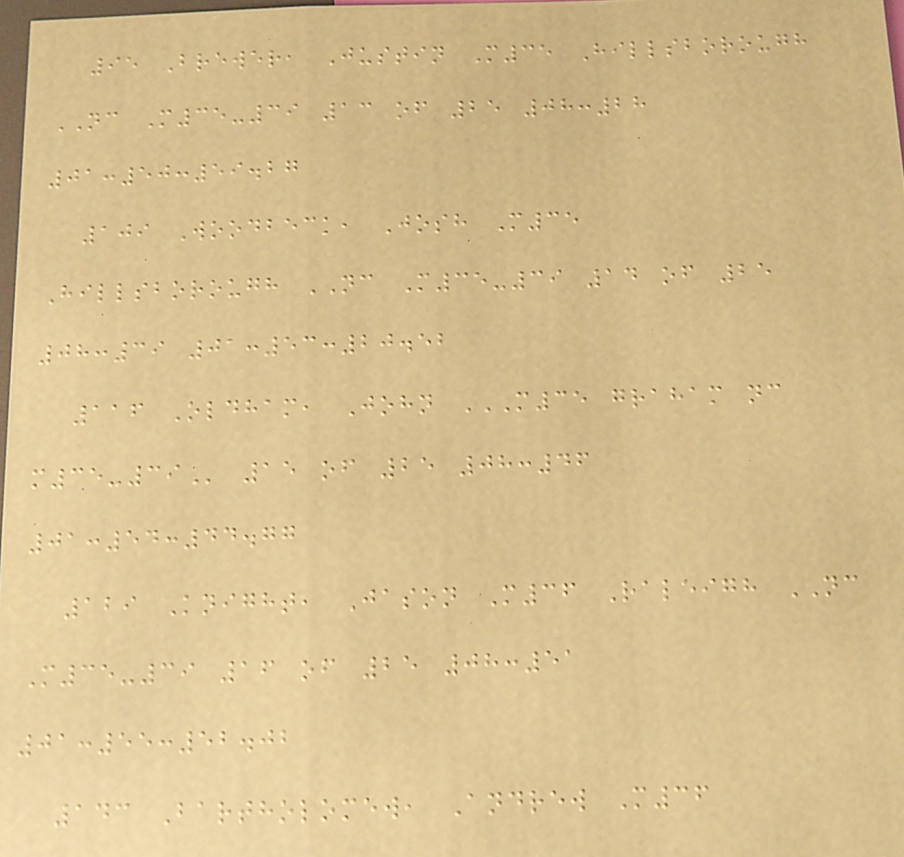95 Brewer, Justin M35 Hillsborough
NC M35-39 13 of 25 08:28
01:50:59.27
109 Woodbeck, Josh M35
Hillsborough NC M35-39 14 of 25
08:39 01:53:20.52
116 Oldham, John M35 GRAHAM NC
M35-39 15 of 25 08:46
01:54:44.77
129 Knight, Jason M36 Raleigh NC
M35-39 16 of 25 08:51
01:55:52.02
143 Bartholomew, Andrew M36
